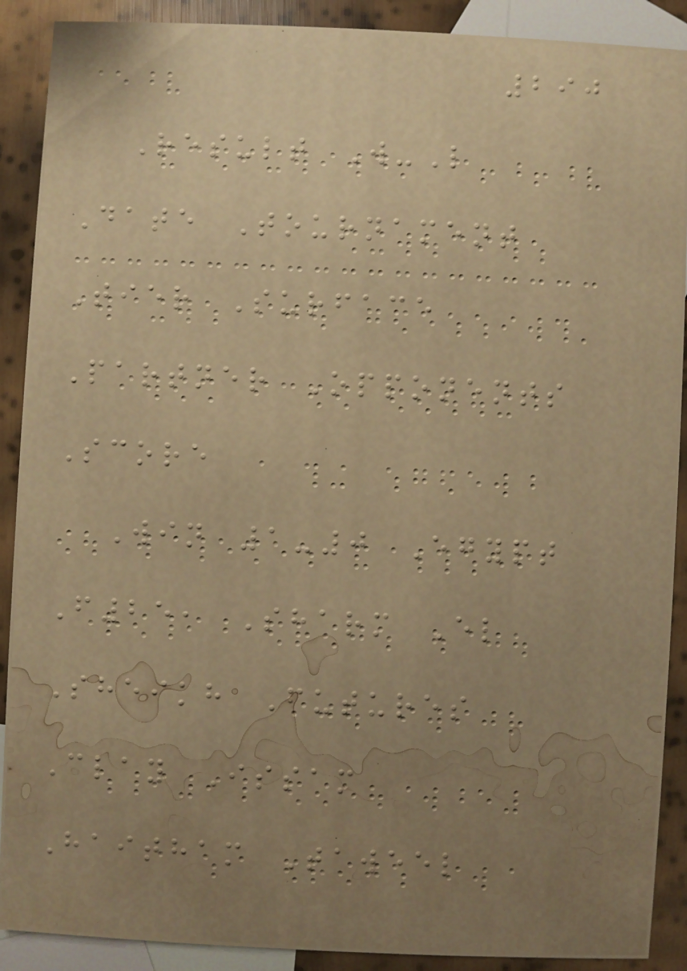290
Result W-L
Date Tournament
Tier Surface
Partner Opponents
Score
Win 1-0 Egypt
F25, Sharm El
Sheikh Futures
Clay Issam
Haitham Taweel
